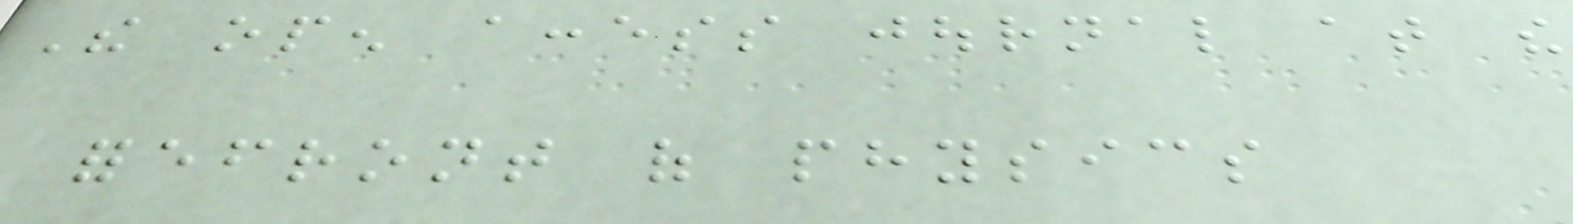The open access journal at the
forefront of physics
